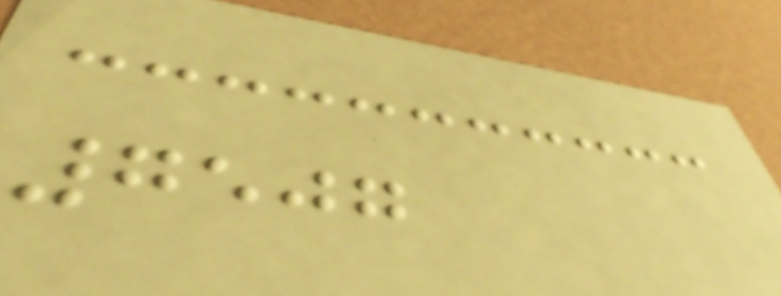7507
